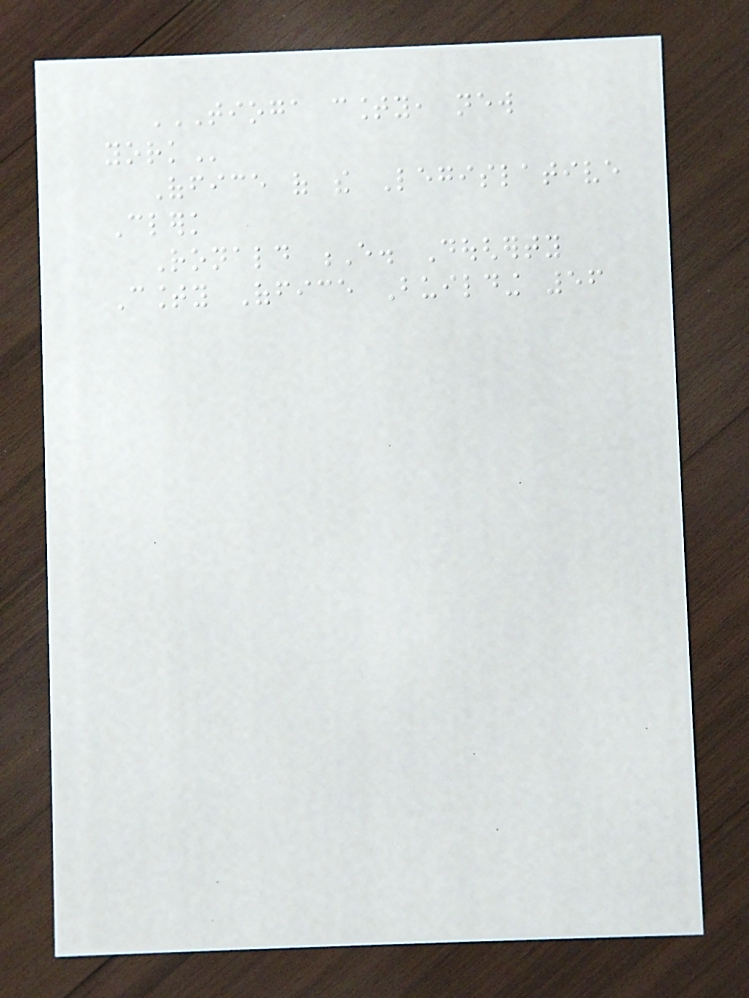TIOGA COUNTY, NEW
YORK
Office of the Legislative
Clerk
Ronald E. Dougherty
County Office Building 56
